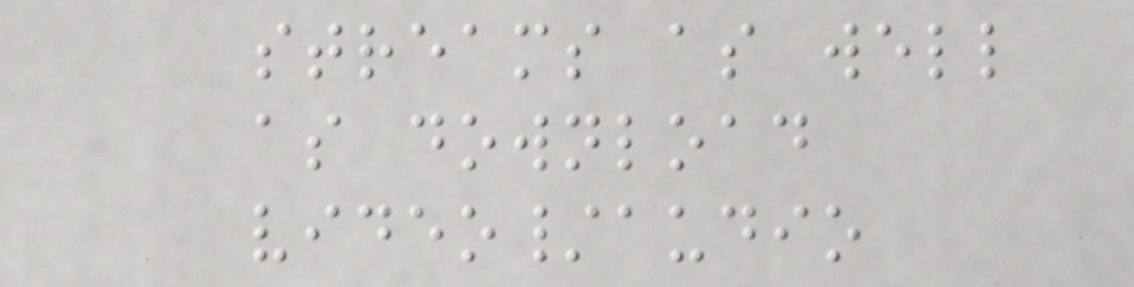streams as well
as download
video/audio
